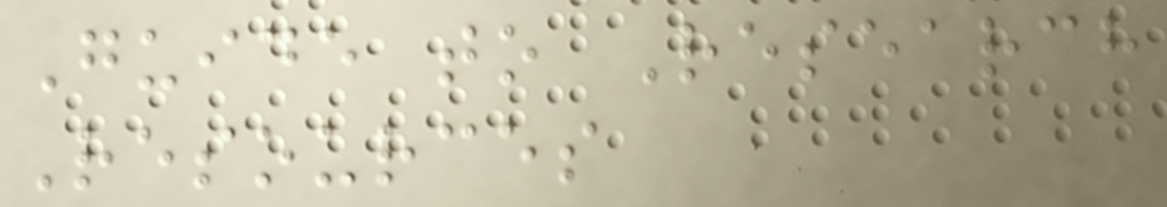Guide to Research
Resources
